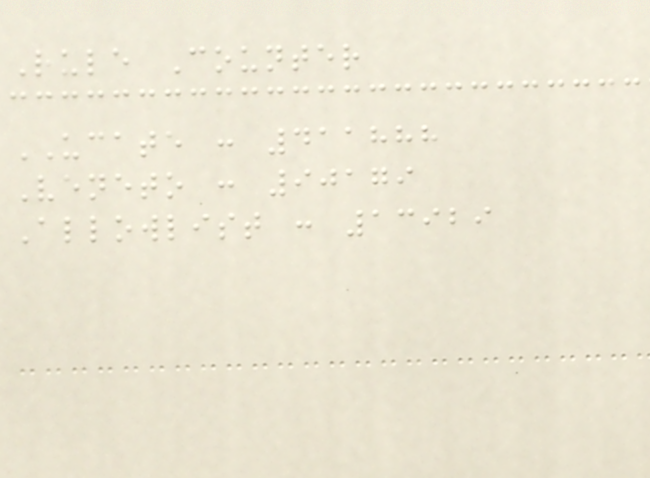Rule Counter
UCATE : 411888
Veneto : 90179
Allowlist : 13929
